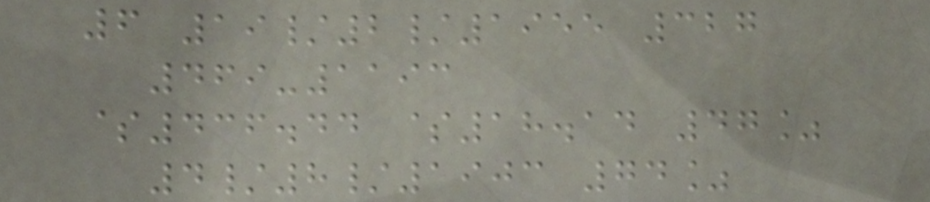6 19/2/1955 327
469-1193
$436.44 $18.14 47%
4/8/1903 74%
